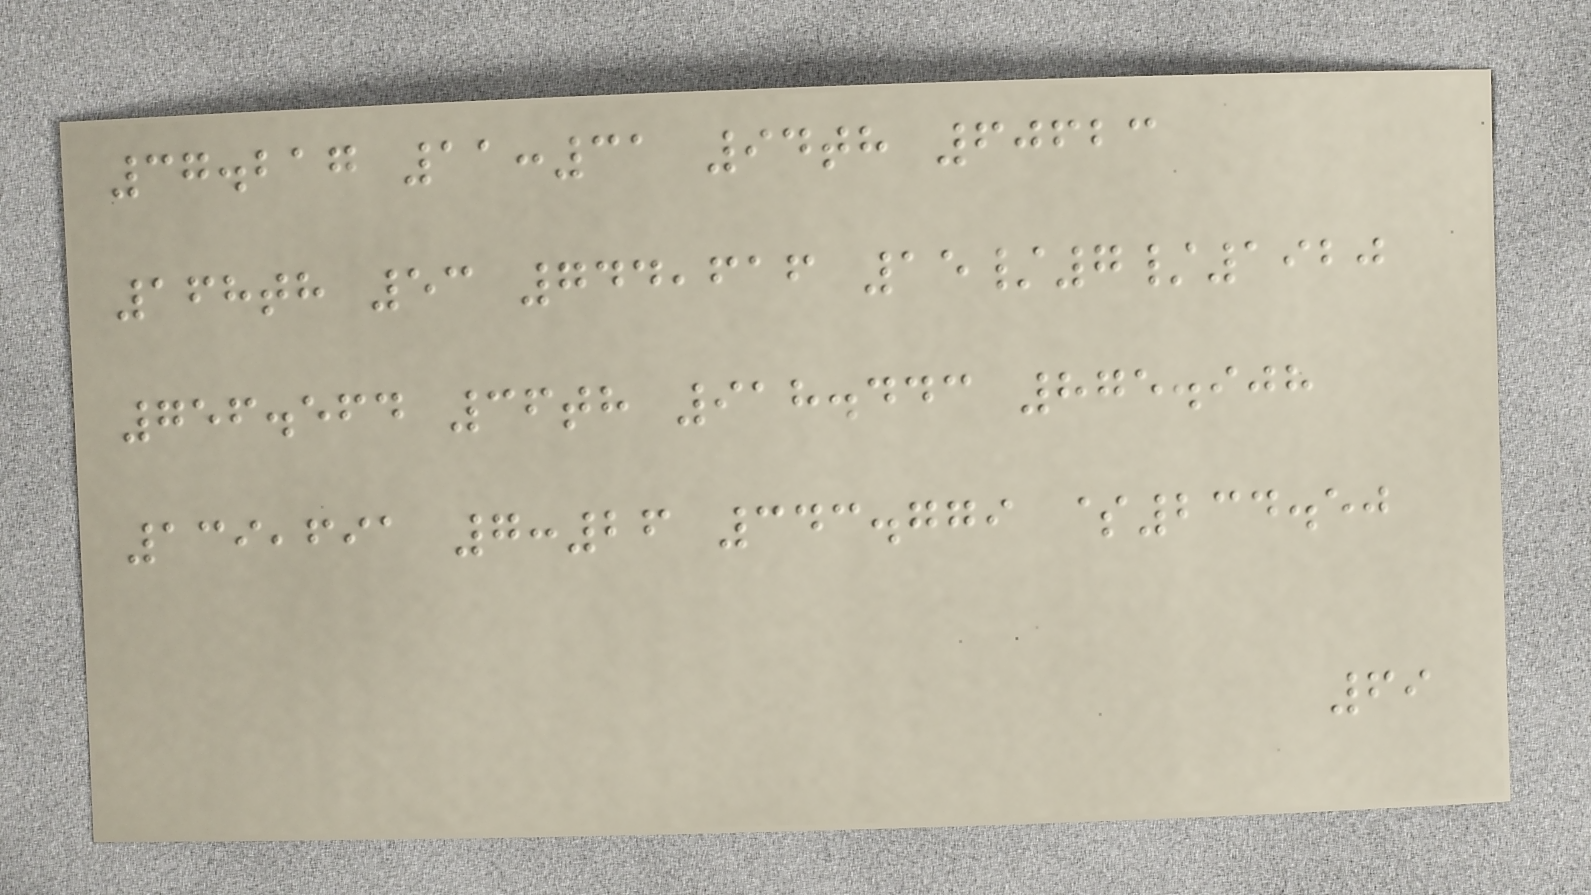37.217 11:31 94th 60623
168th 53 744,616 15/7/1920
756.564 36th 918.443 875.908
139,691 7:26 343.779 $234.50
69
